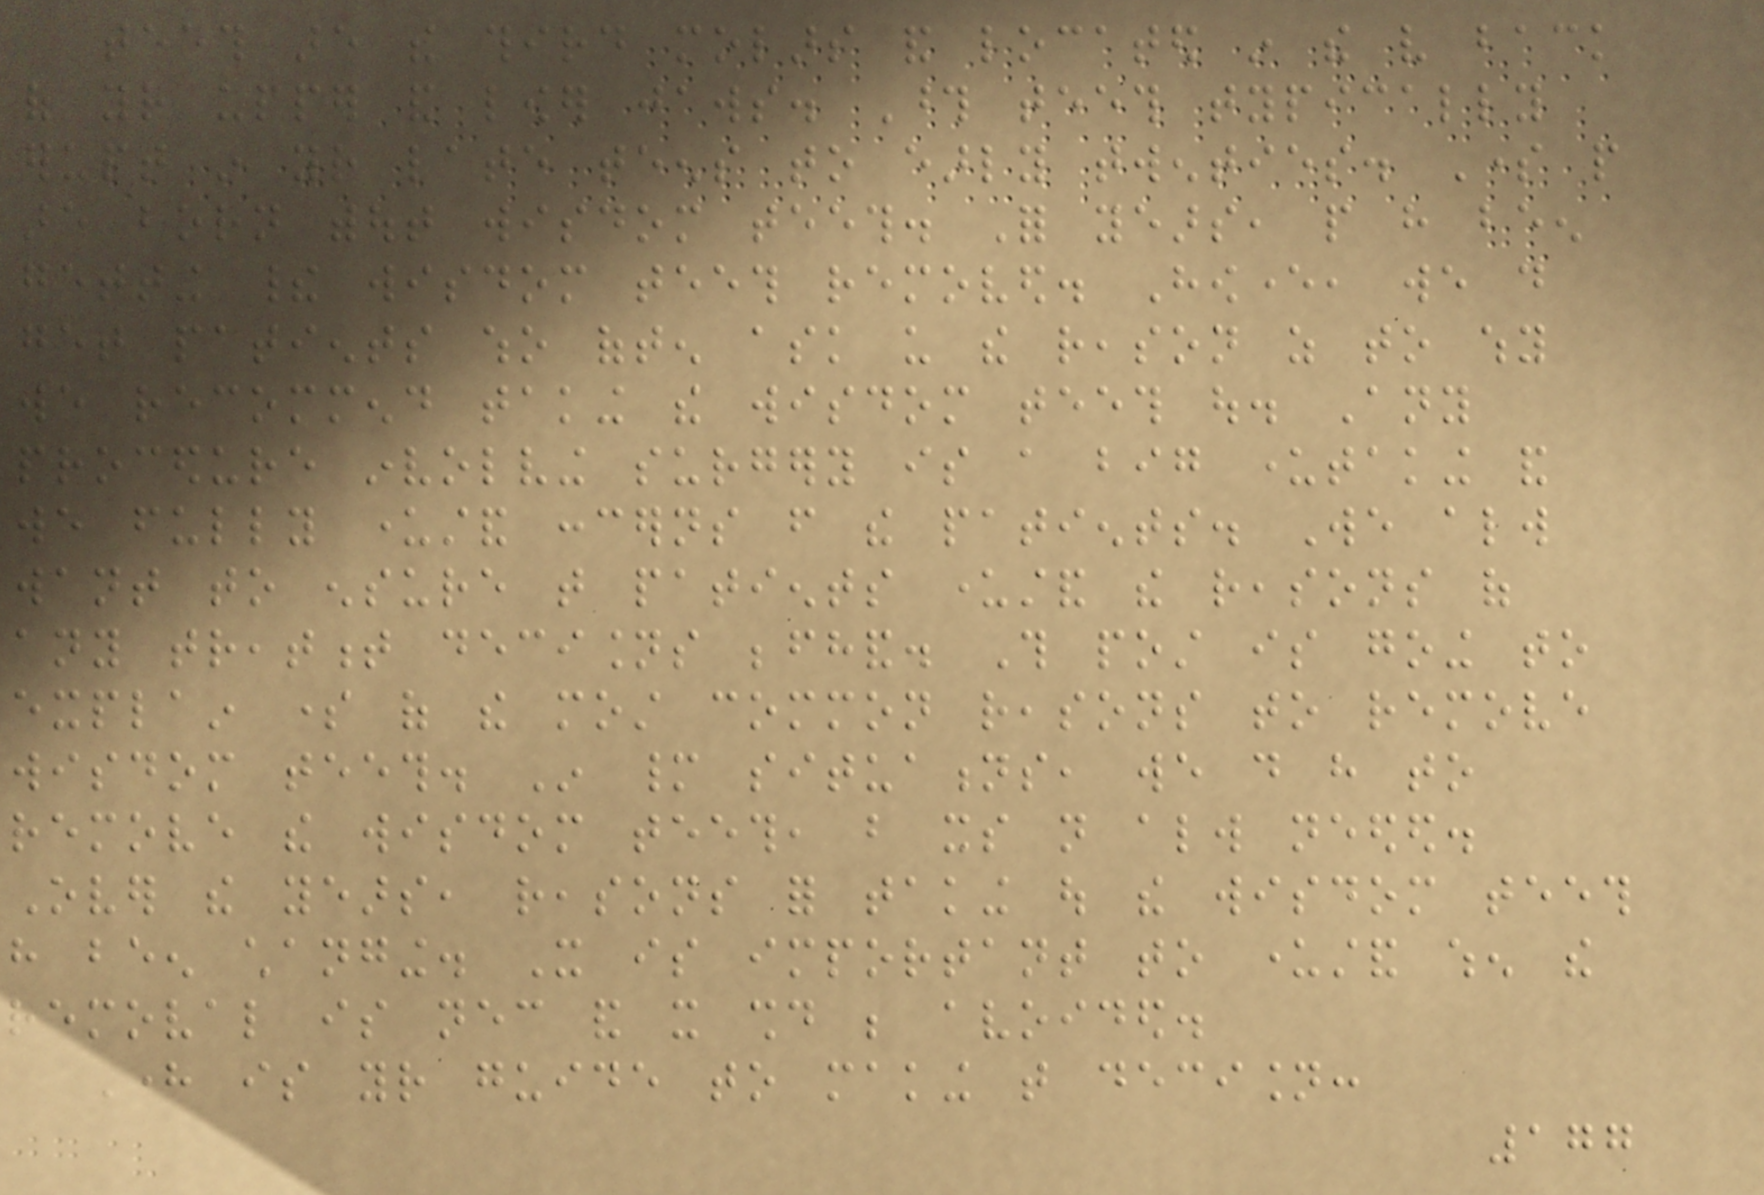teeth are the third molars and located in the very back
of your upper and lower jaws. Those teeth typically
erupt in your late teens to early twenties. Some people
are born without wisdom teeth. For years, people have been
getting their wisdom teeth removed. However, we do
get patients who often ask us the reason as to why
we recommend taking the wisdom teeth out. Any
procedure involving surgery is a big undertaking and
we fully understand concerns from the patients. We always
want to ensure that patients understand the reasons of
any treatment decisions beforehand. This post is going to
explain some of the most common reasons to remove
wisdom teeth. In many situations, we do have to
remove the wisdom teeth, but its not always needed.
Over the years, reasons for taking out the wisdom teeth
have been changing. It is important to understand when the
removal is necessary and it should be avoided.
Here is your guide to making that decision:
177
